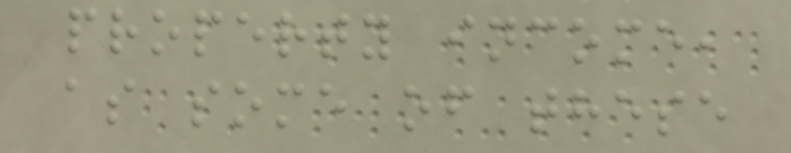property income,
as some of these
